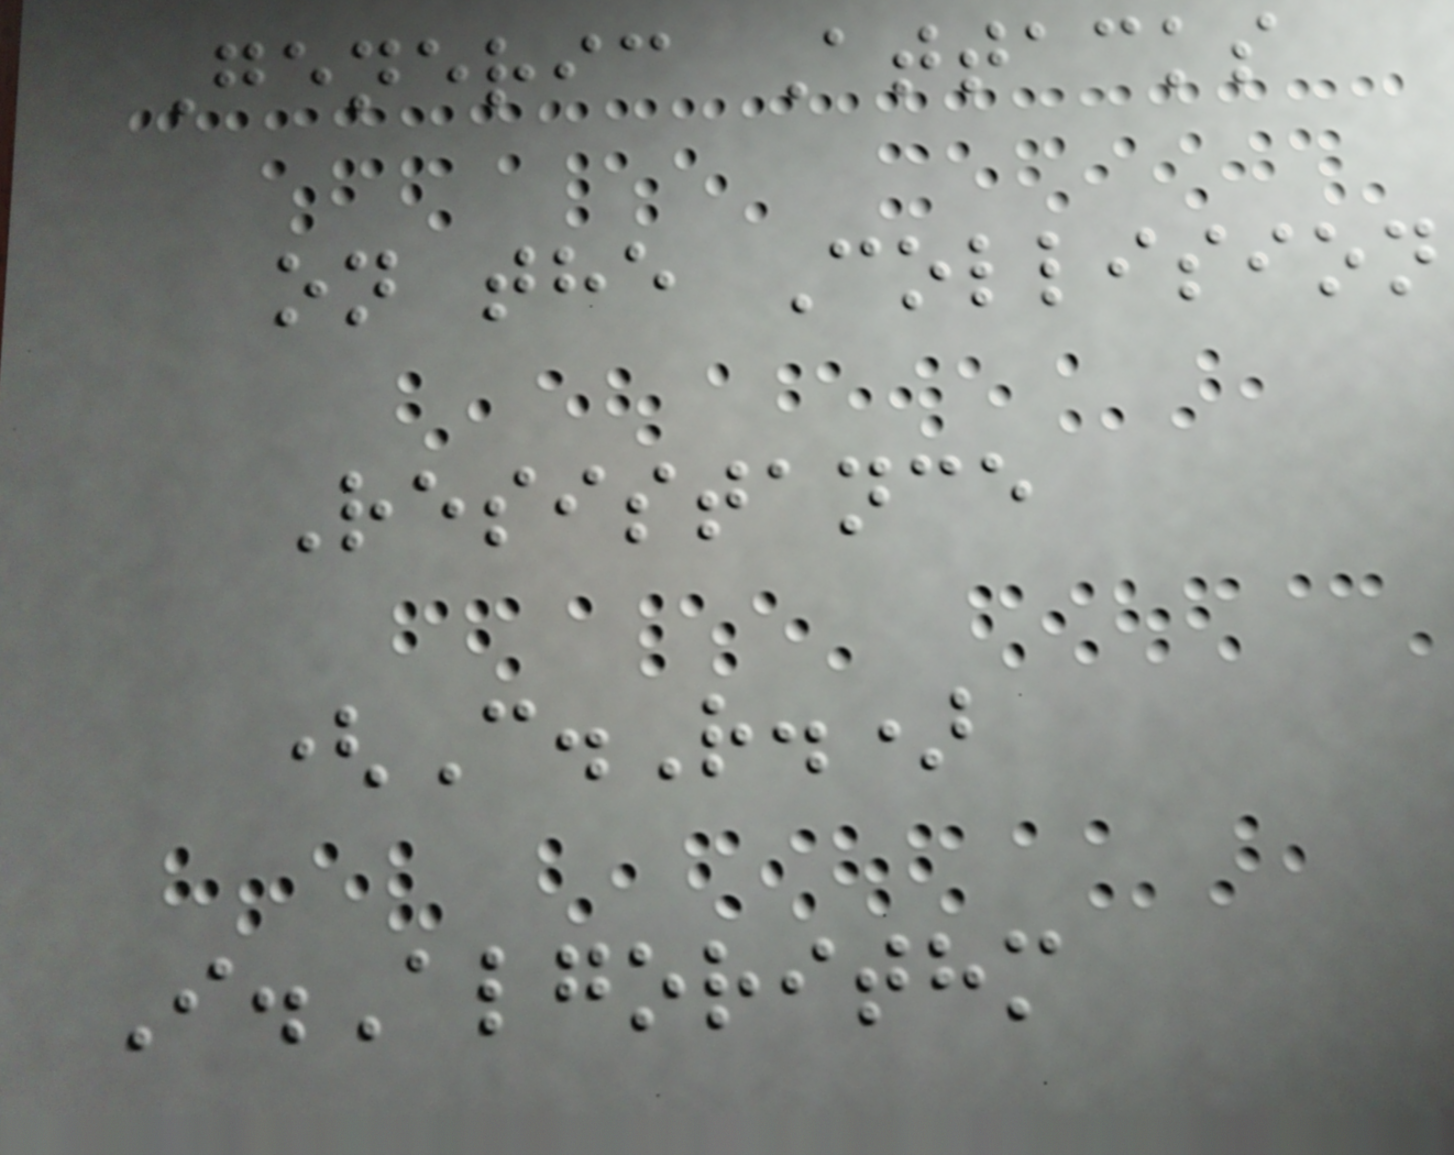Generic Attacks
on the Collision
Resistance
(C.R.)
I.Algorithm
